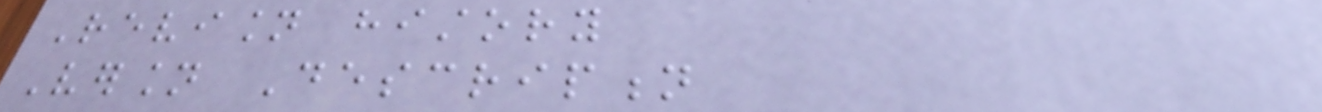Revision history
Version Description
